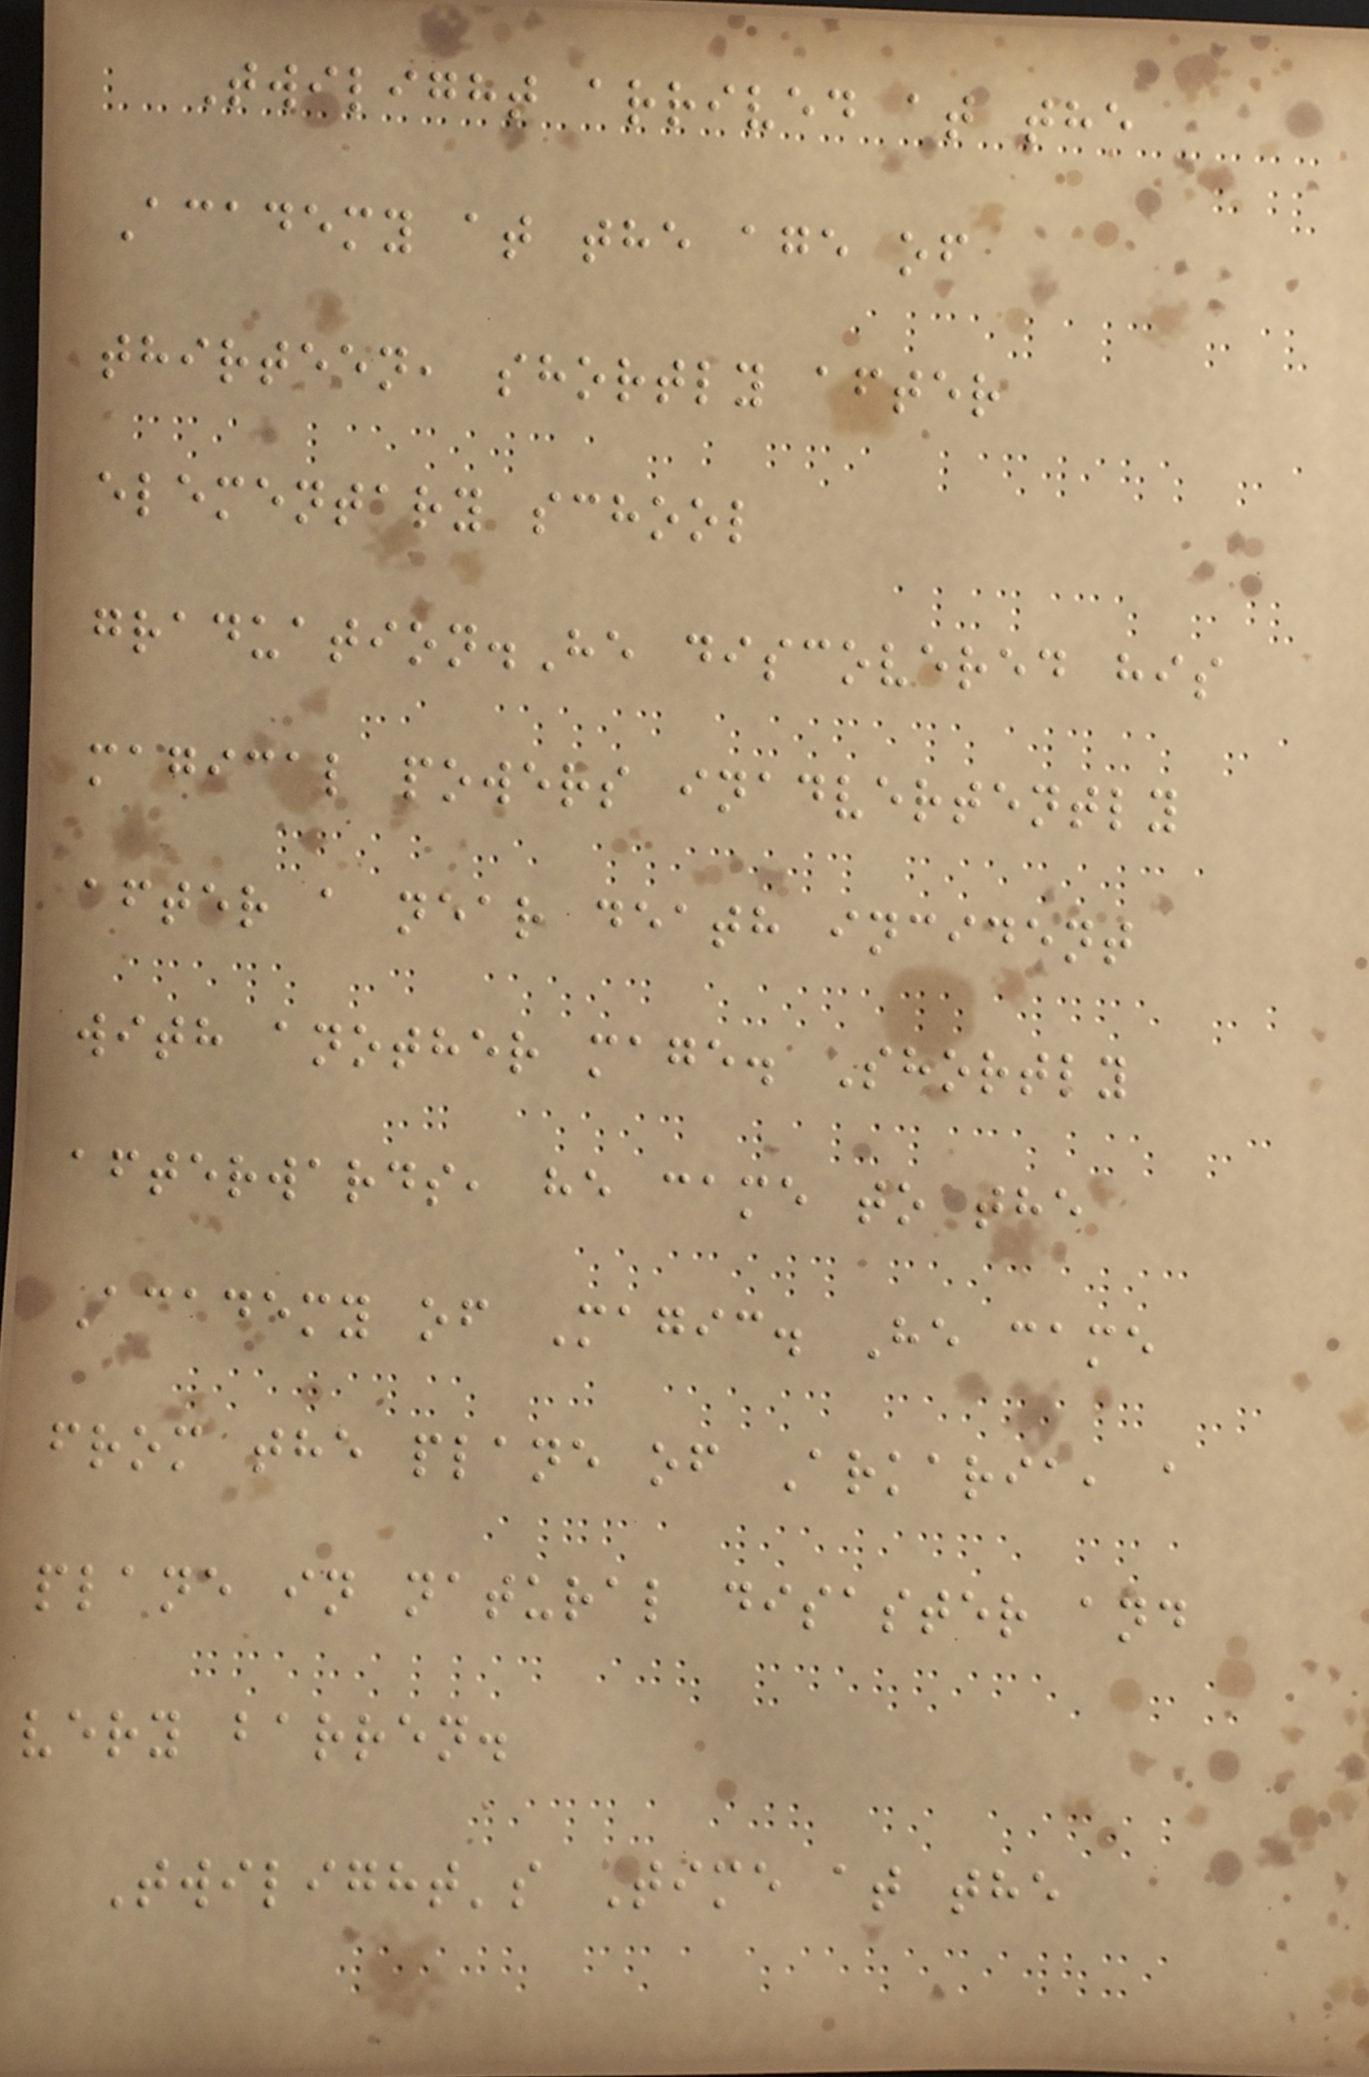Twilight arrived at the
Academy at the age of
thirteen, shortly after
elementary school
graduation.He discovered his
magical powers inadvertently
after a near death incident
with another mage. Shortly
afterwards, he came to the
Academy of Magic. He came
from the plane of Arkaria, a
plane in natural disaster and
very barren.
Twilight's Time at the
